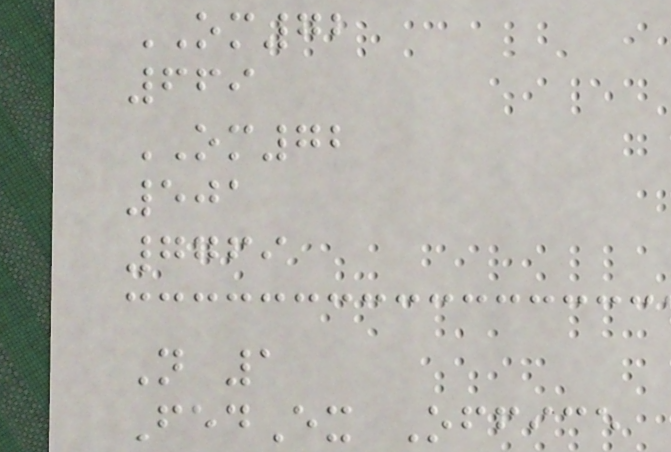OM72
669
OM72
501
7769
N 1
FedEx Office
